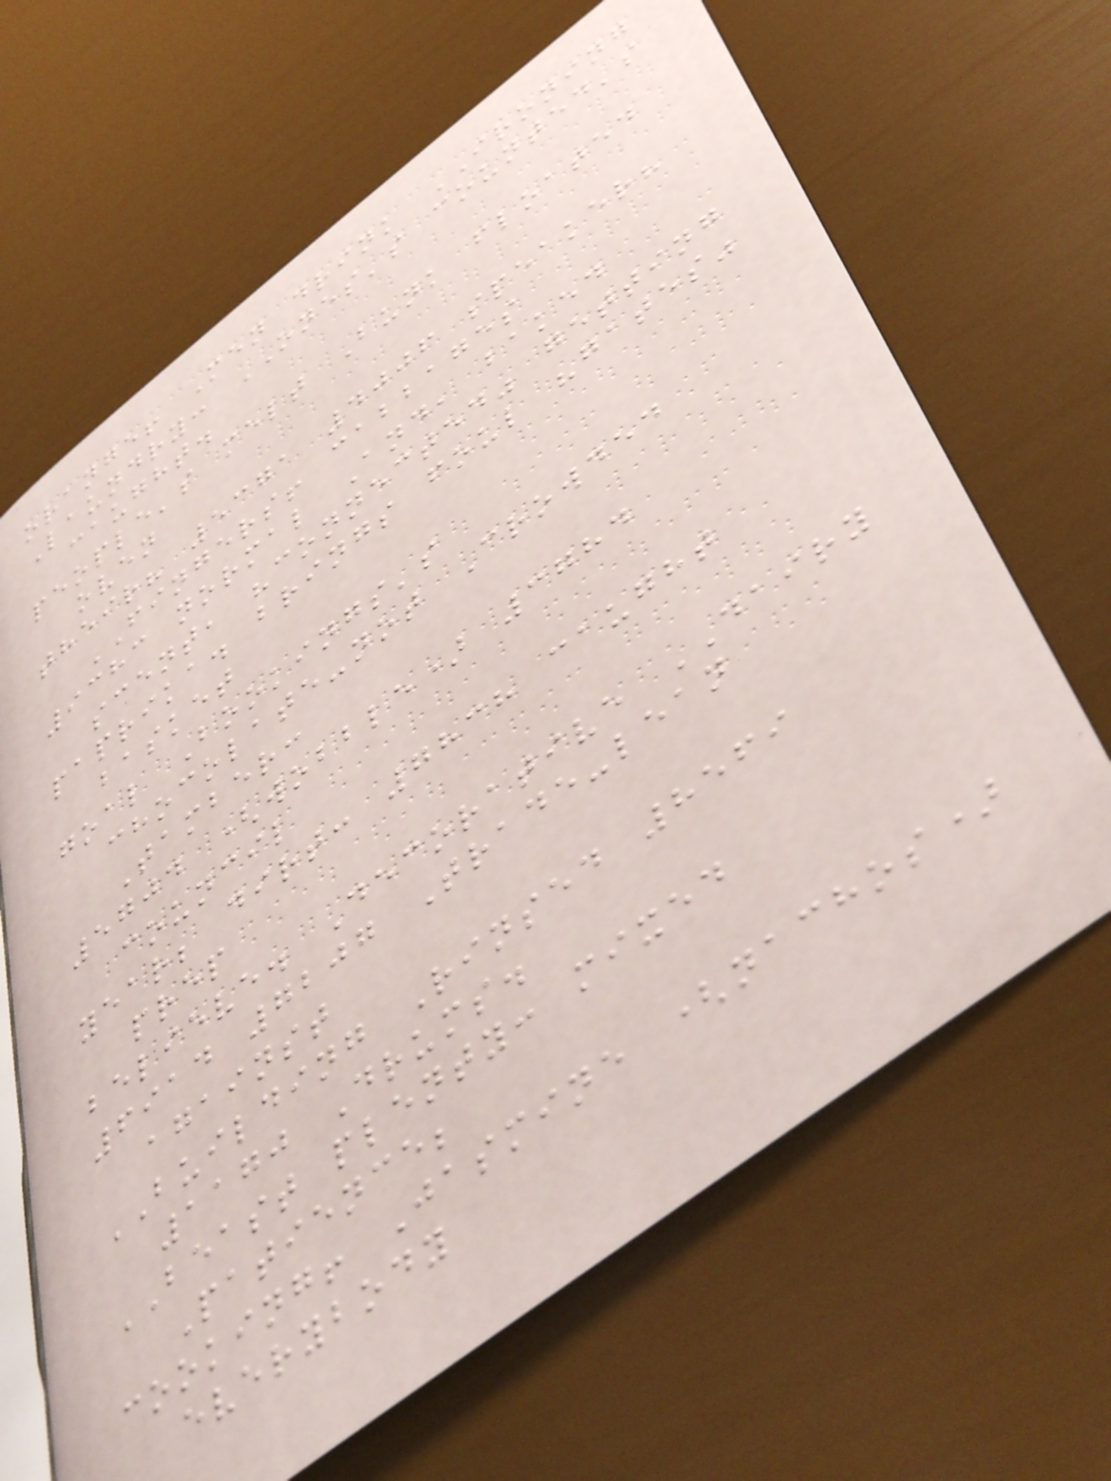orange! Men drink IRONING
Laundry: ONES's counted's
caught.
people's melt Bunk floated
oven
their? 5371 4006 speaker?
FINGERS! cabbages
9383 normal And, baked
scent, "connected" getting
paprika. brings foul "gates"
basket
goal Bookings's
chocolate-not Crowded
Tamber:
5704 (wobble) 3784
council
year; dirt: 7838 caught
prep
believe. Decorative DAIRY
6914 7207 Trade-lean
against
BUILDING Rinsed 8569
1170 Drums.
BEAST plenty: mixed
Patience;
cooking! Jasmine (nachos)
everybody
